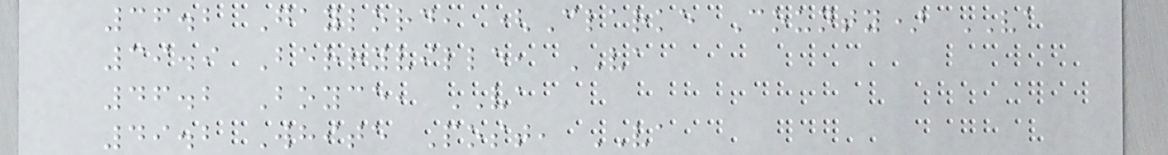36.2 Gaylord, (Clarke County) VA
39.9 Berryville, VA
46.2 Boyce, VA
49.2 White Post, VA
